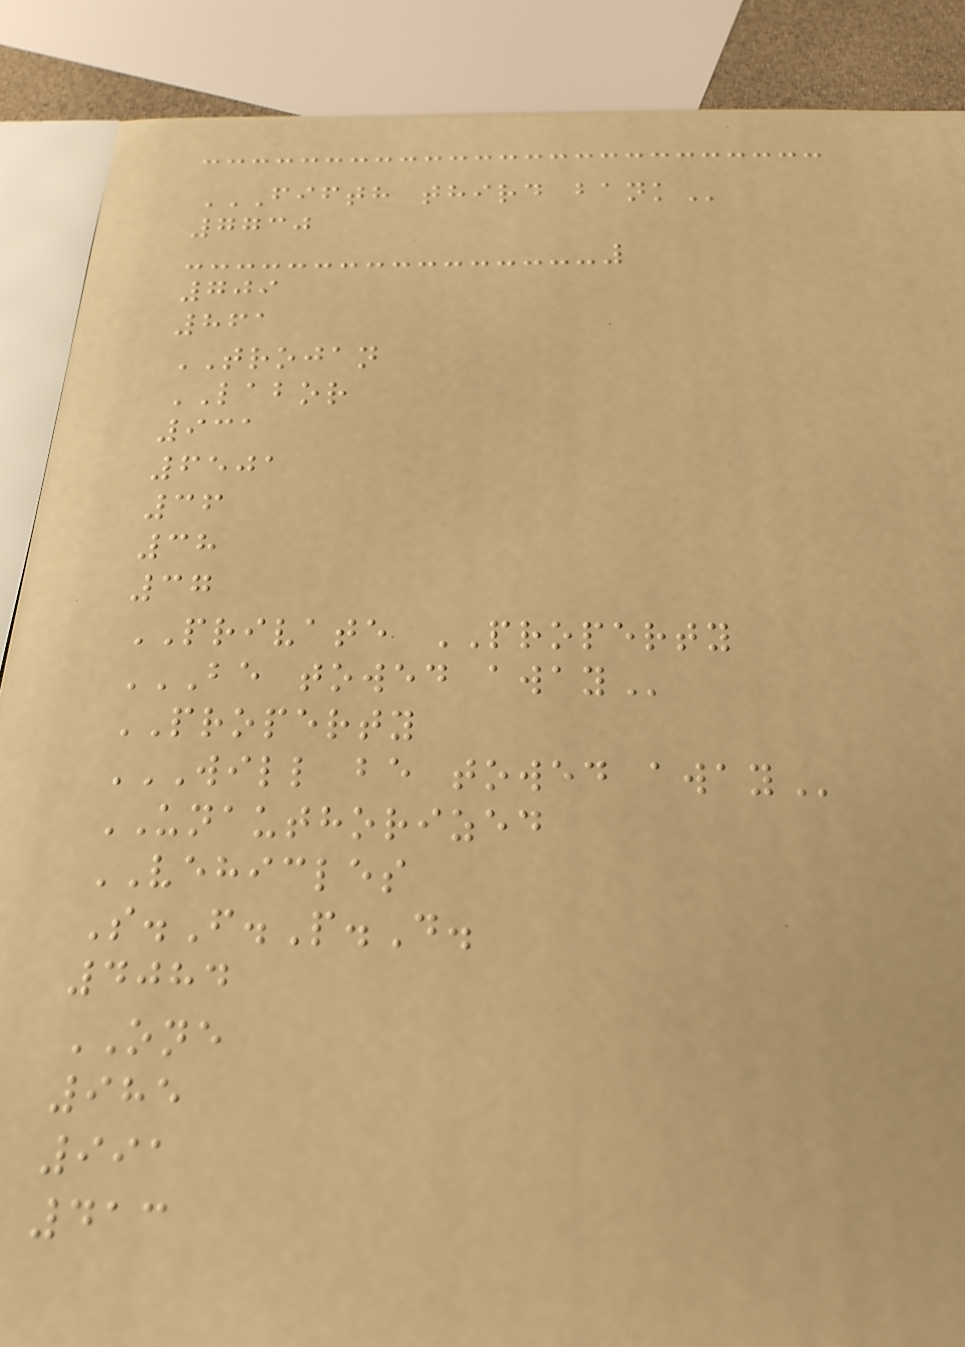FIFTH THIRD BANK
7730
709
861
TROJAN
LABOR
931
6501
36
38
37
PRIVATE PROPERTY
BE TOWED AWAY
PROPERTY
WILL BE TOWED AWAY
UNAUTHORIZED
VEHICLES
S.F.P.D.
4084
ONE
985
991
413
